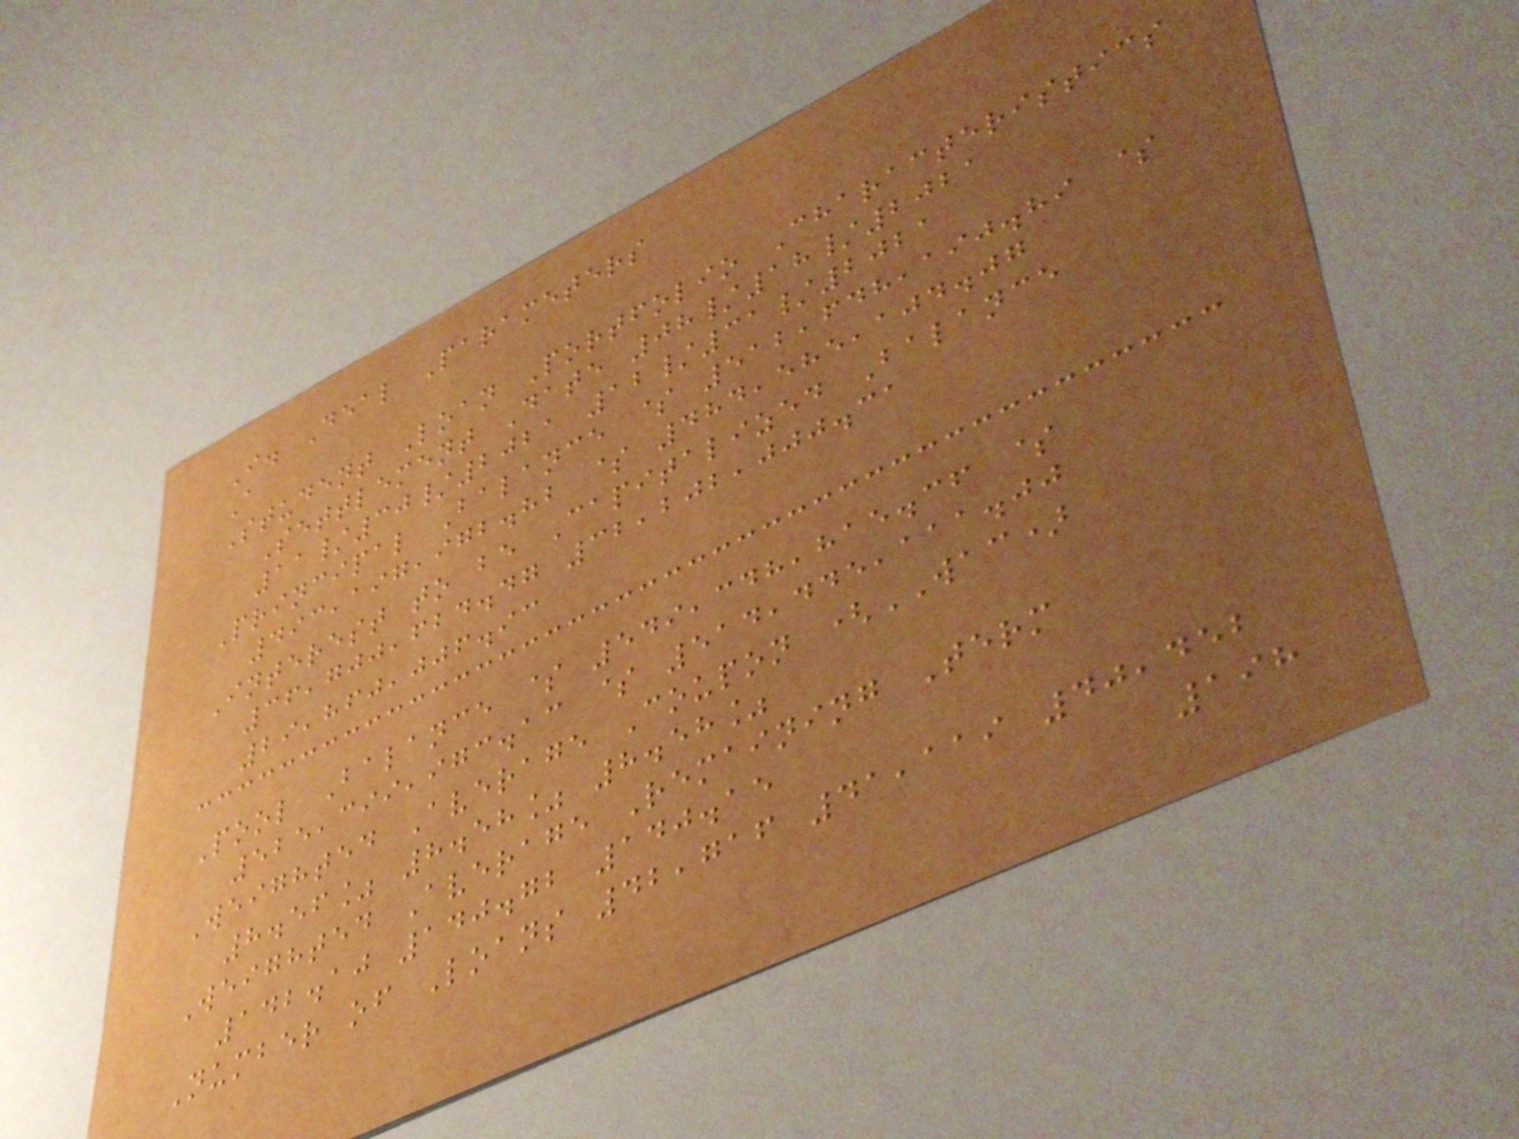I. Deal Parameters
A
Student Loan Portfolio Characteristics
Settlement Date 08/18/2021
11/30/2021 12/31/2021
Principal Balance $ 512,648,190.89 $
493,197,972.82 $ 484,585,104.07
Interest to be Capitalized Balance
36,700,624.47 32,202,000.31
29,860,006.93
Pool Balance $ 549,348,815.36 $
525,399,973.13 $ 514,445,111.00
Weighted Average Coupon (WAC)
8.56% 8.58% 8.58%
Weighted Average Remaining Term
142.10 140.72 140.15
Number of Loans 42,716 41,119 40,452
198
